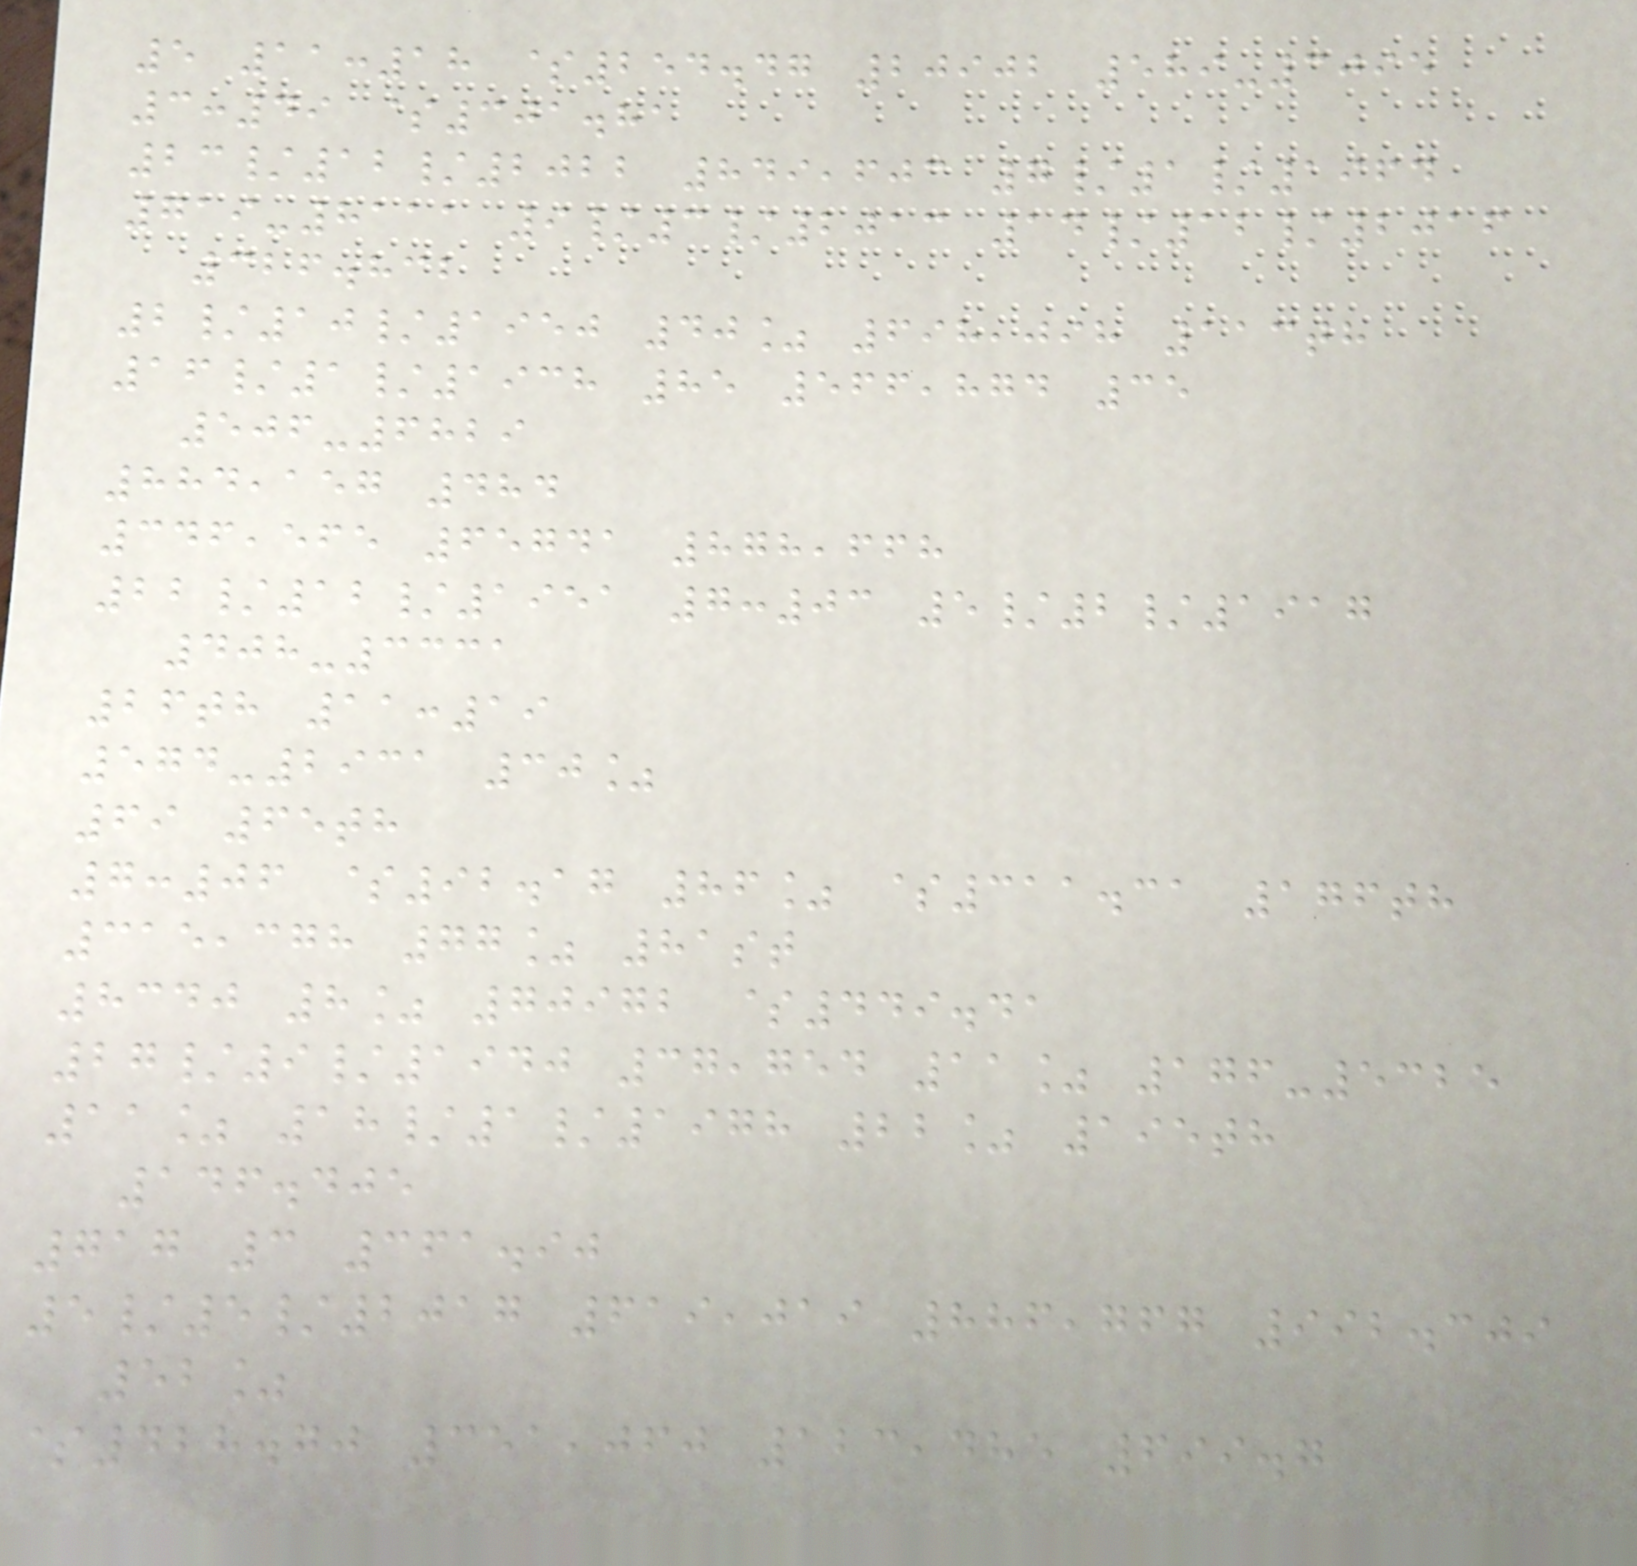5 11:18 $254.47 20902 589-3095
3:49 $301.81
23/12/2022 849,603 7/1/1964
719-8111 9/3/2013 14/12/2016
326.832
2/10/1950 40% 698,098 113th
16/1/1938 85 566,874 35
506-6829
884,157 484
346,565 65741 878,668
22/12/1951 7:03 5/2/1917
408-3331
26th 11:19
574-2931 30%
69 65th
7:06 $92.17 86% $311.31 176th
315,378 77% 81st
8340 8% 70972 $449.41
27/9/1940 37,754 11% 176-5325
11% 18/1/1978 22% 195th
146.405
717 3 361.90
5/5/2017 619,019 886,767 992.309
52%
$428.70 351,060 123,485 699.7
